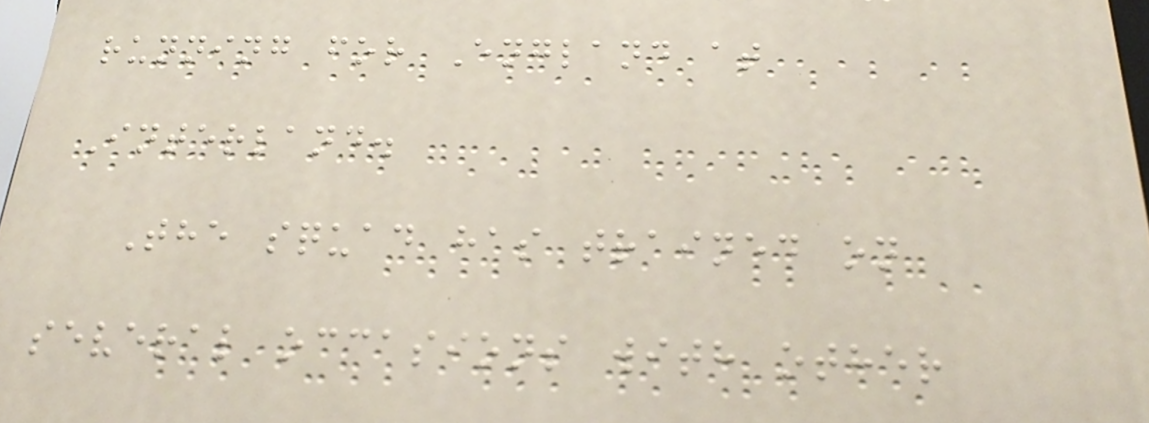running for England at
Interland.
The squad has trained on
several occasions with other
